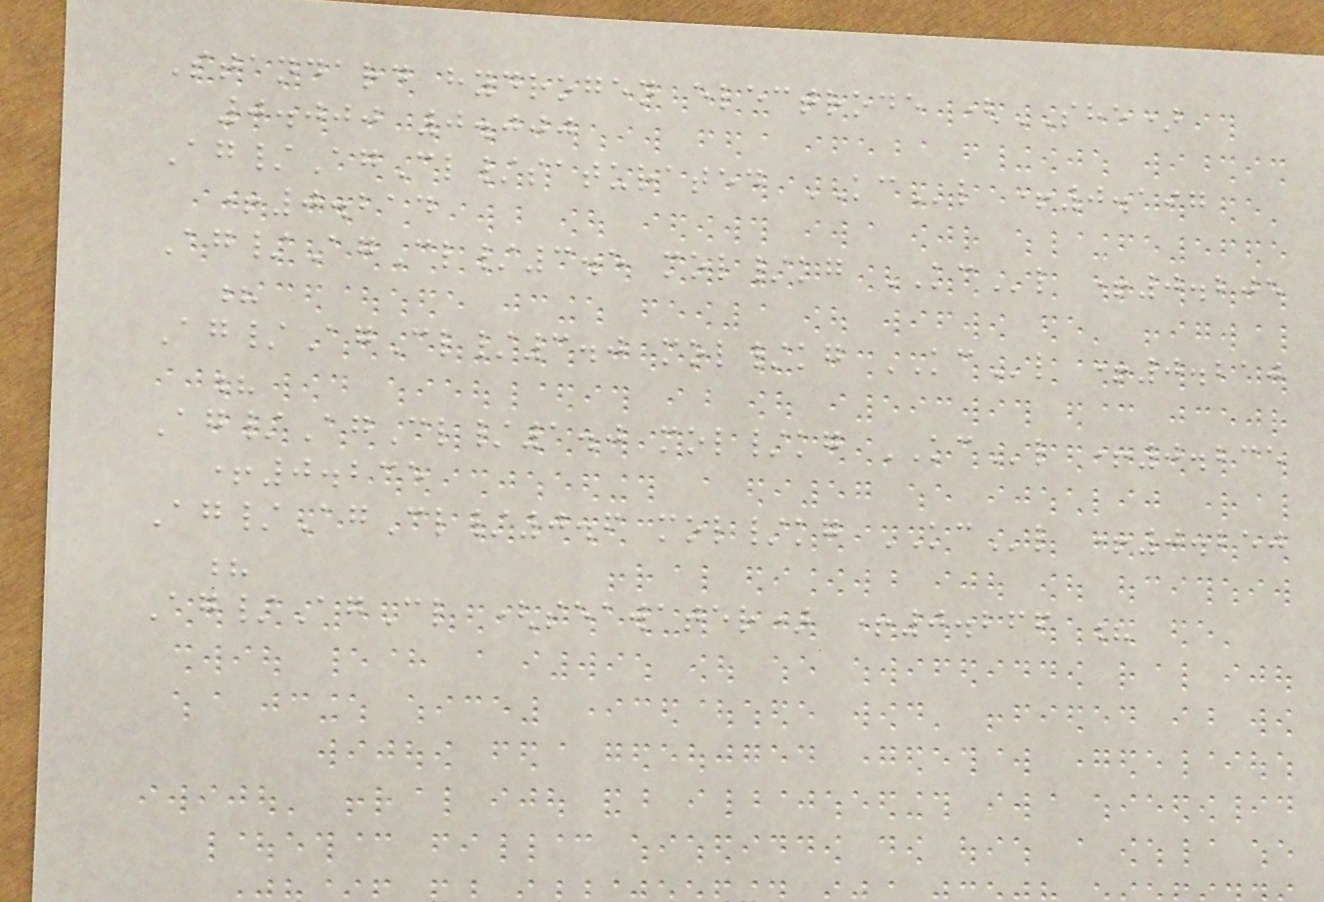Standard hydrogen electrode (SHE)
0.000 0.000
Ag/AgCl/saturated KCl +0.197
+0.214
Ag/AgCl/3.5 mol/kg KCl +0.205
?
Ag/AgCl/3.0 mol/kg KCl +0.210
?
Ag/AgCl/1.0 mol/kg KCl +0.235
+0.235
Ag/AgCl/0.6 mol/kg KCl +0.250
?
Ag/AgCl (seawater) +0.266 ?
